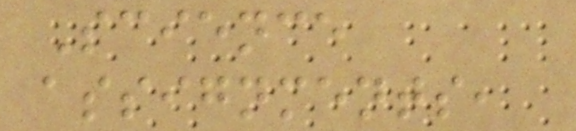Science
assignments,
